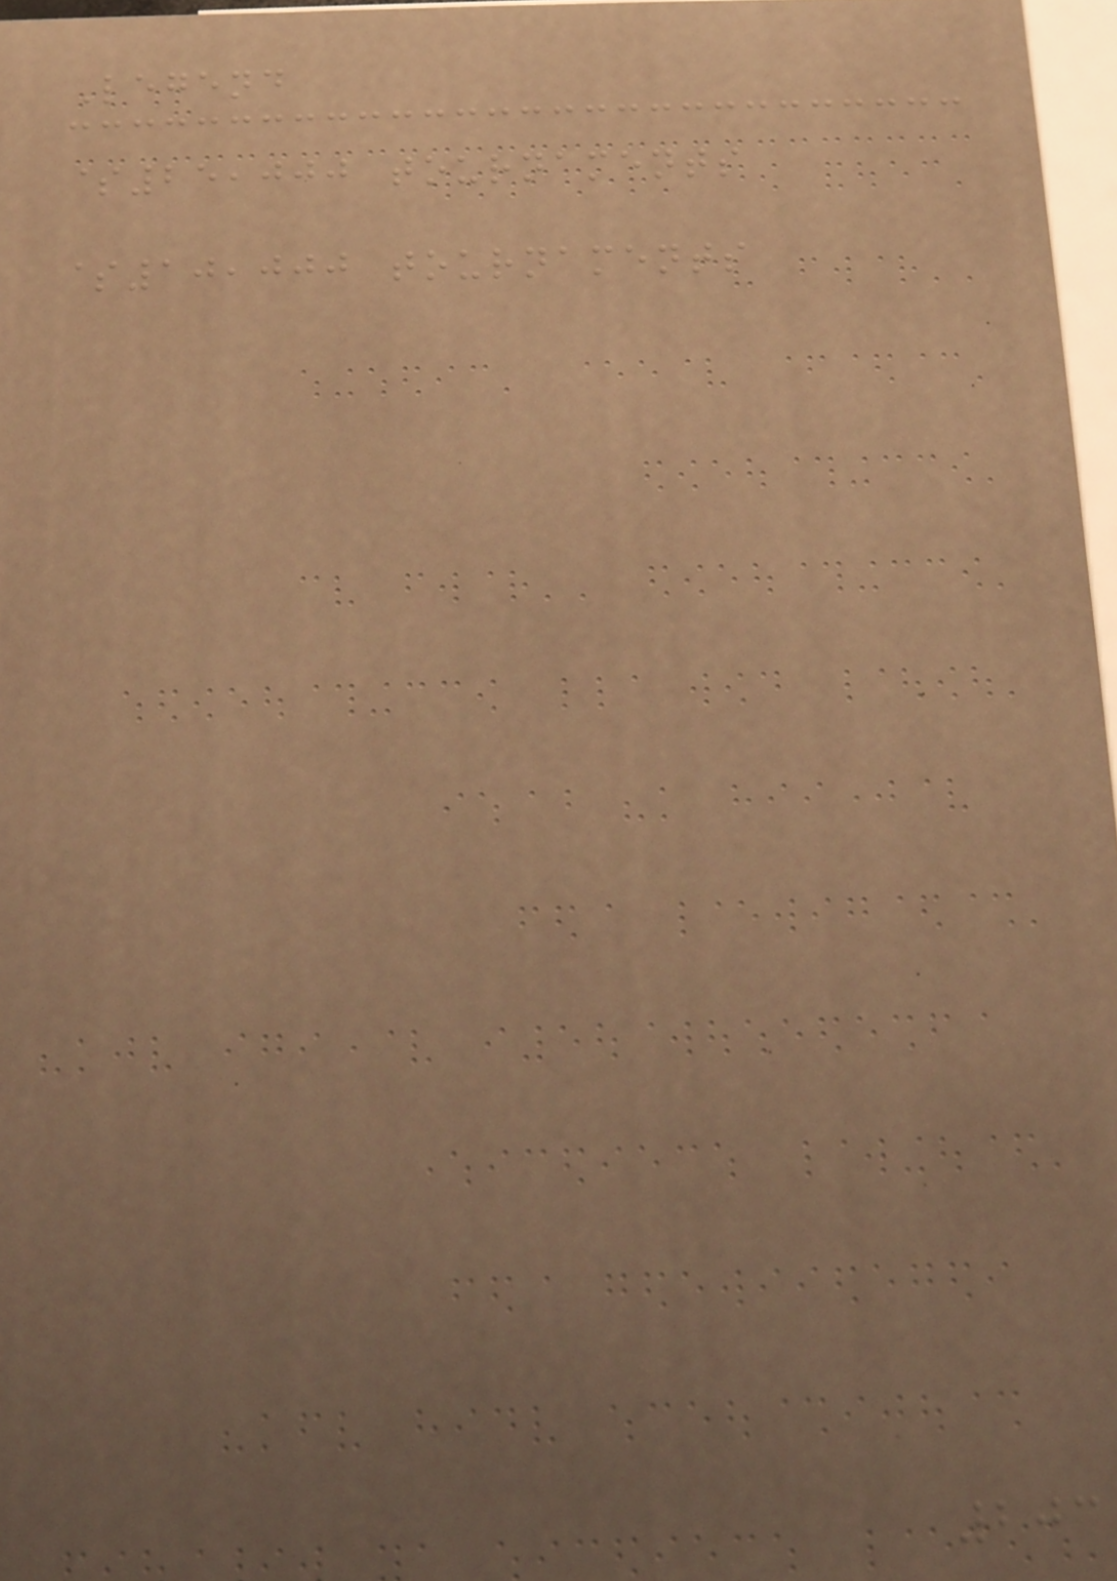Legend
$25,000 tournaments
$10,000 tournaments
203
